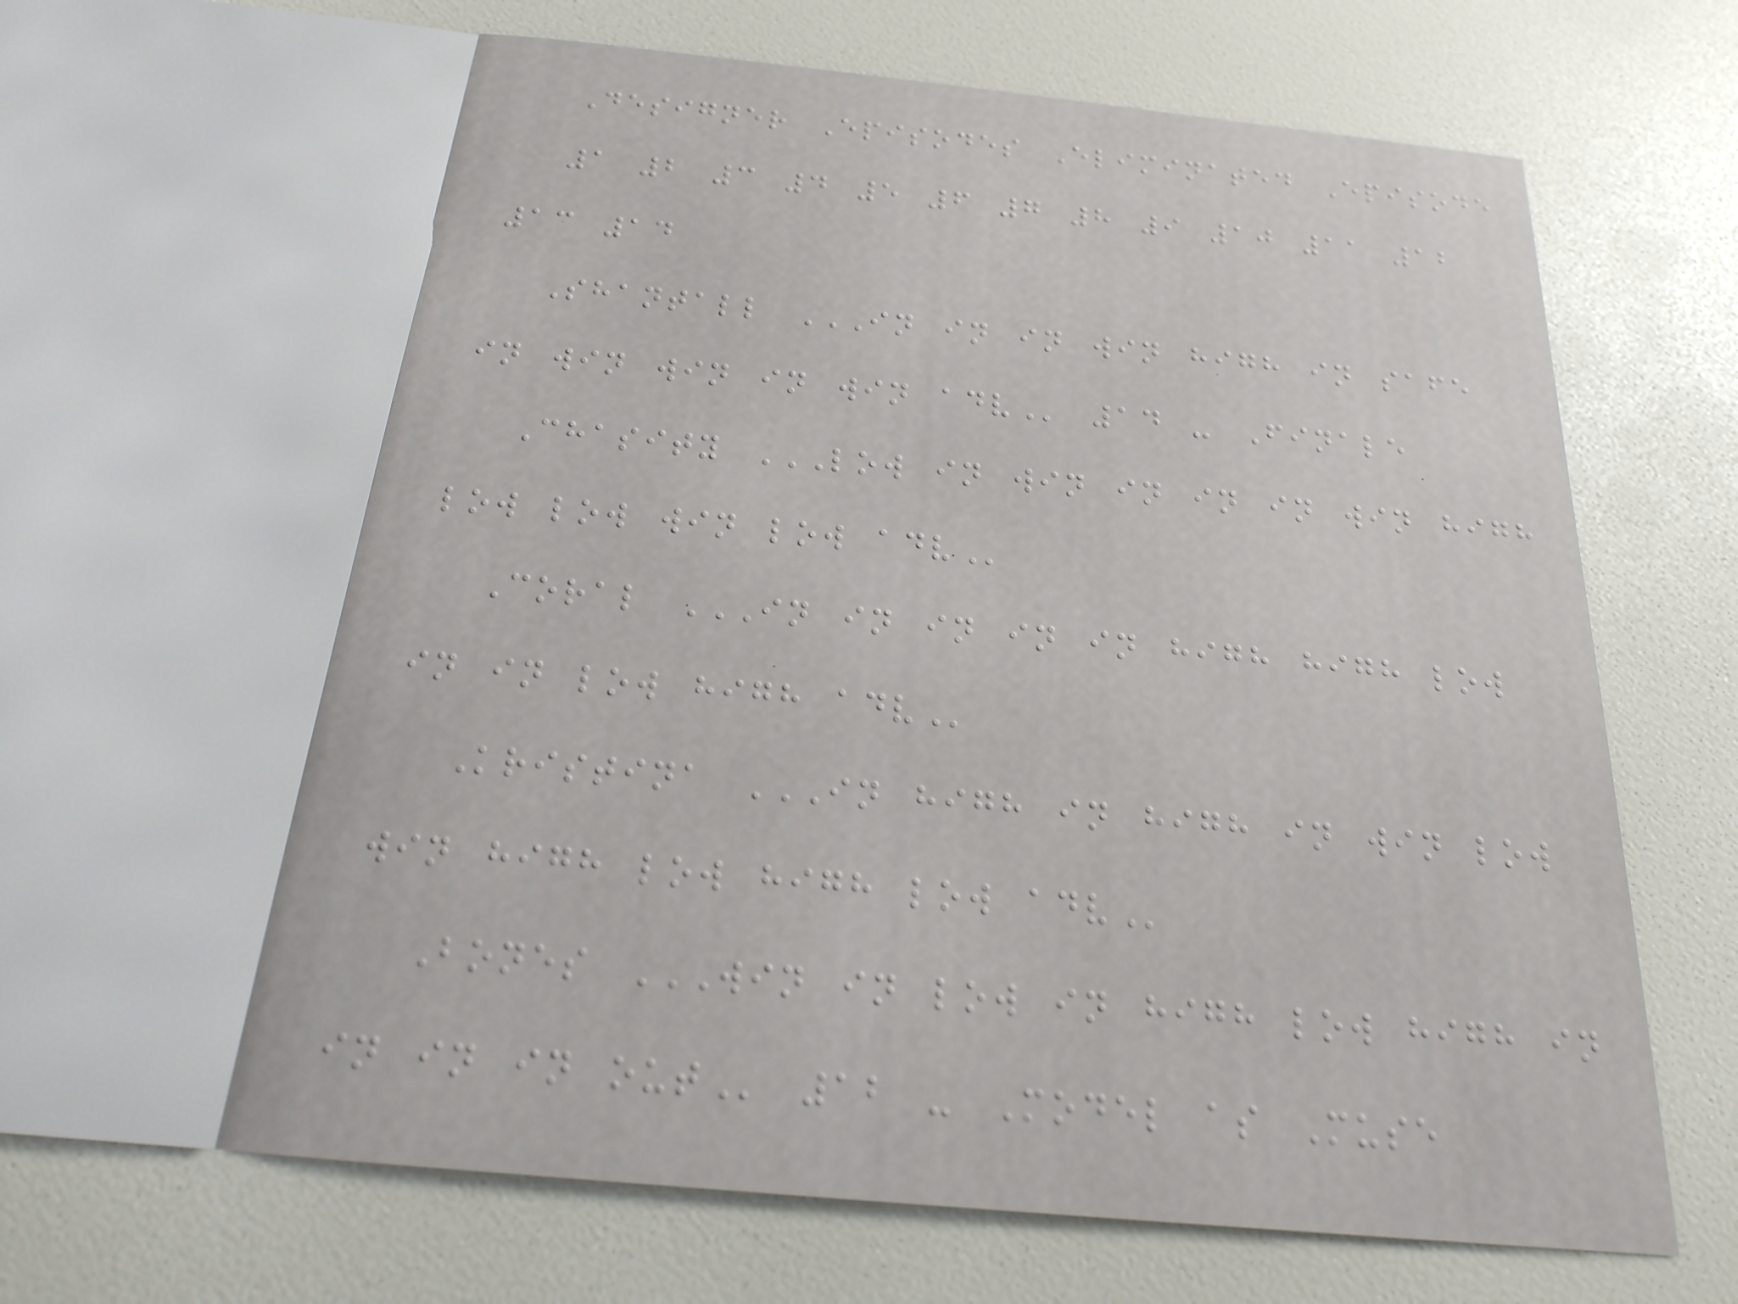Designer Episodes Eliminated Episode
1 2 3 4 5 6 7 8 9 10 11 12
13 14
Shantall IN IN IN WIN HIGH IN SAFE
IN WIN WIN IN WIN ADV 14 - Finale
Chasity LOW IN WIN IN IN IN WIN HIGH
LOW LOW WIN LOW ADV
Coral IN IN IN IN IN HIGH HIGH LOW
IN IN LOW HIGH ADV
Kristina IN HIGH IN HIGH IN WIN LOW
WIN HIGH LOW HIGH LOW ADV
Bones WIN IN LOW IN HIGH LOW HIGH IN
IN IN IN OUT 12 - Model as Muse
